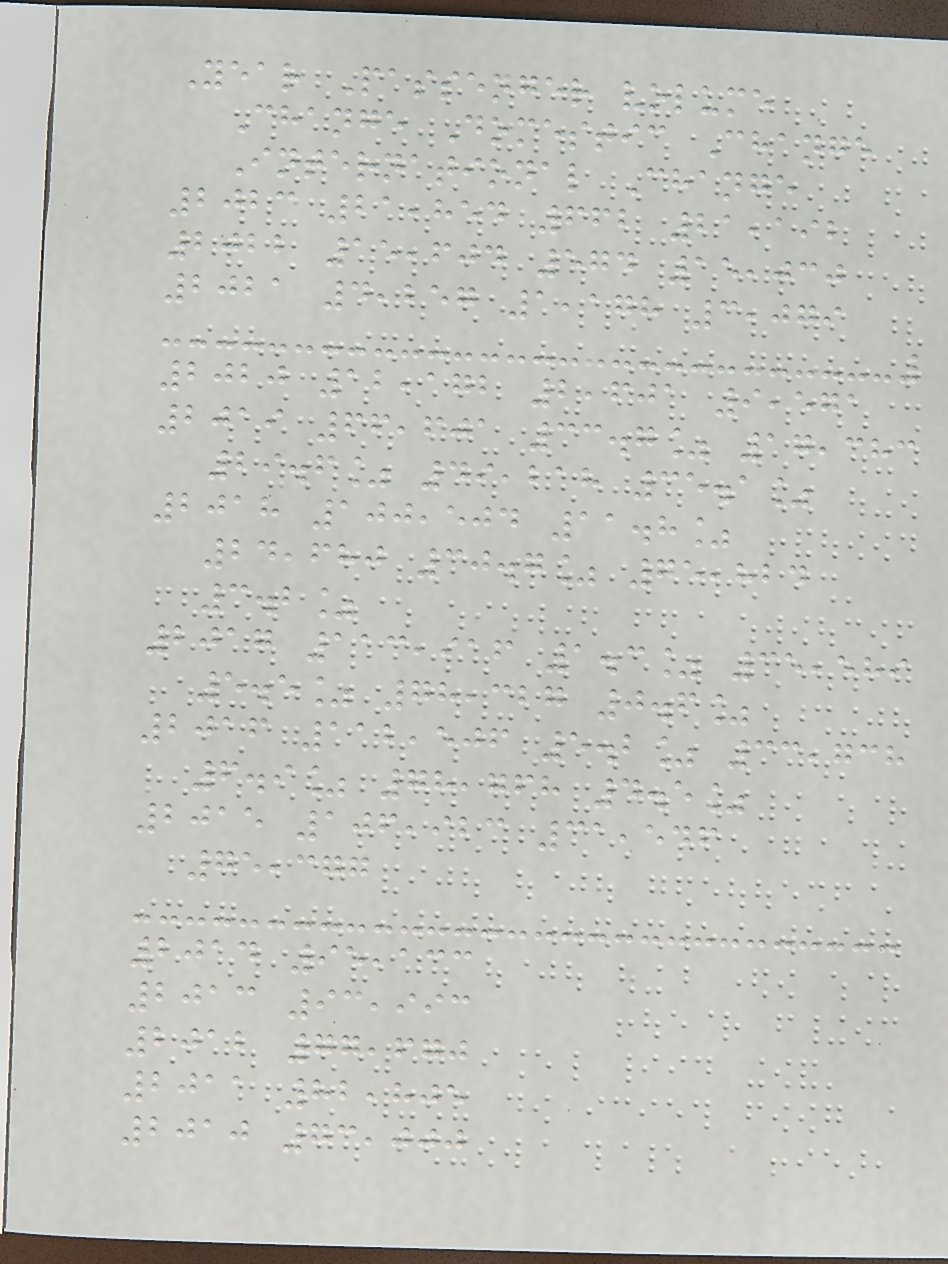Year Passenger volume
Change Domestic Change
International Change
2023 21,854 662 21,192
2022 15,604 574 15,030
2021 4,257 1,178 3,079
2020 12,172 2,601 9,571
2019 66,601 33.7% 17,383
29.6% 49,218 35.1%
2018 100,504 11.8%
24,680 30.7% 75,824
3.2%
2017 113,916 1.3% 35,589
5.5% 78,327 0.6%
2016 112,506 5.2% 33,738
6.9% 78,768 4.5%
2015 106,923 31,546
75,377
2014 95,133
2013 93,993
2012 77,670
2011 82,805
2010 73,000
